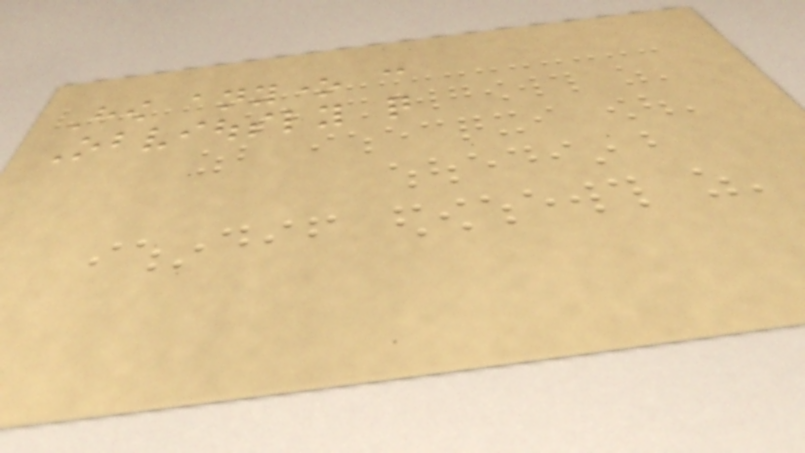How anyone can
Obviously quite
